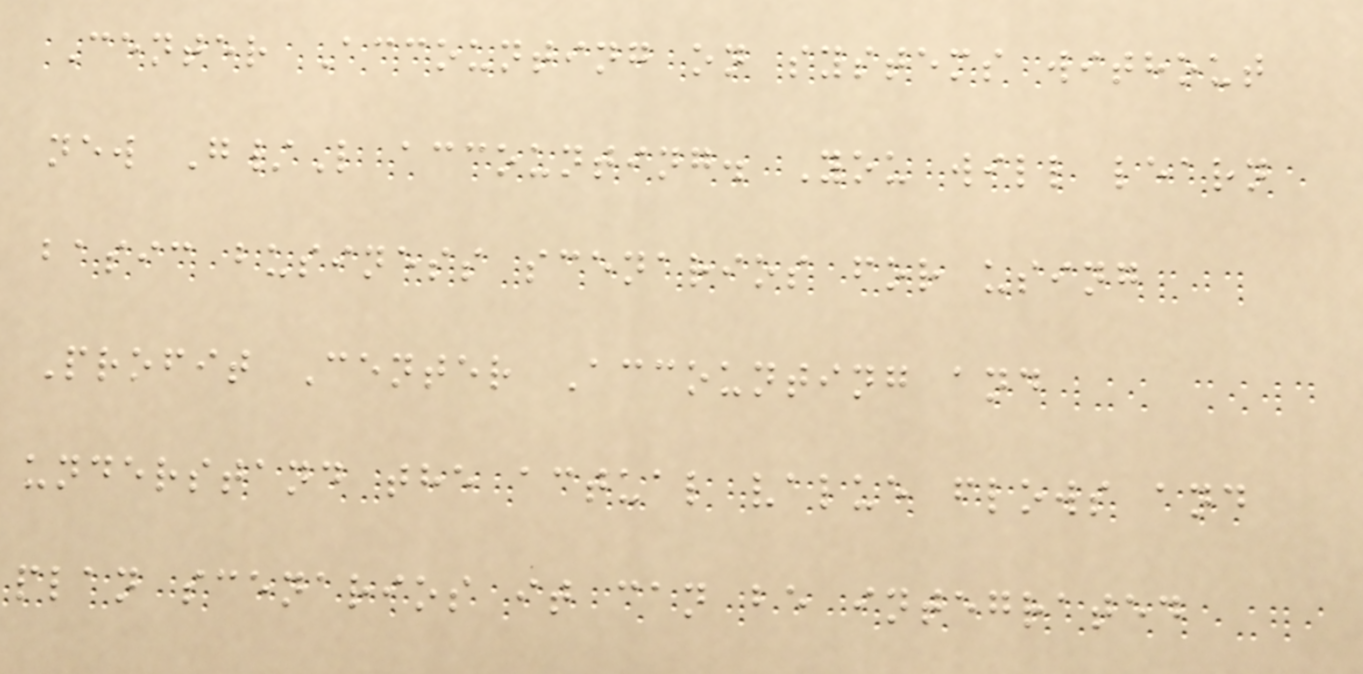Center Accounting on systems without
new G/L accounting. You will learn
basic business scenarios for using
Profit Center Accounting and
understand the actual value flows and
plan scenarios it can be integrated
